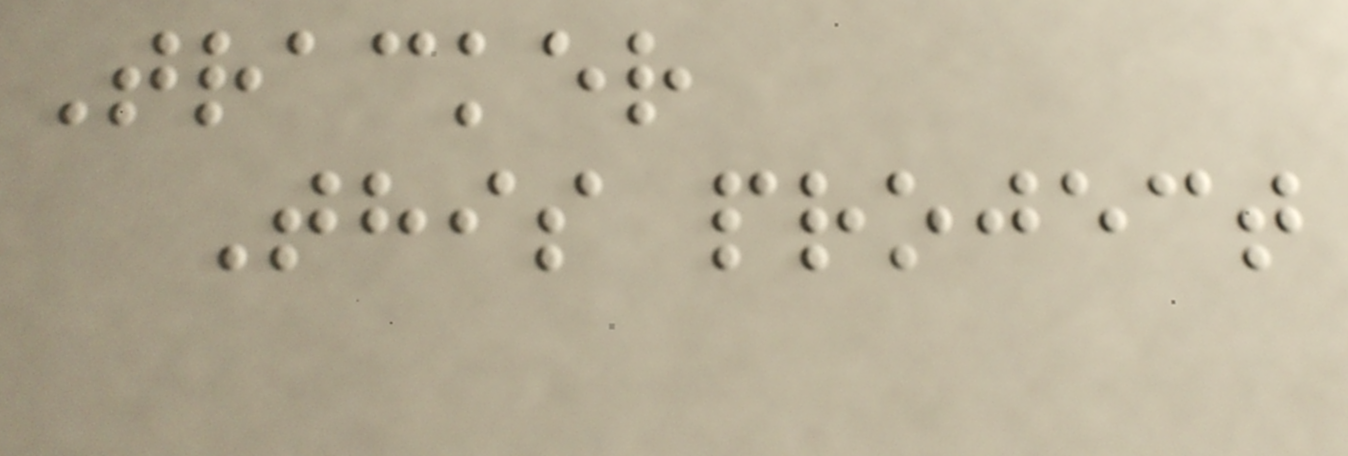Tracker
This project
